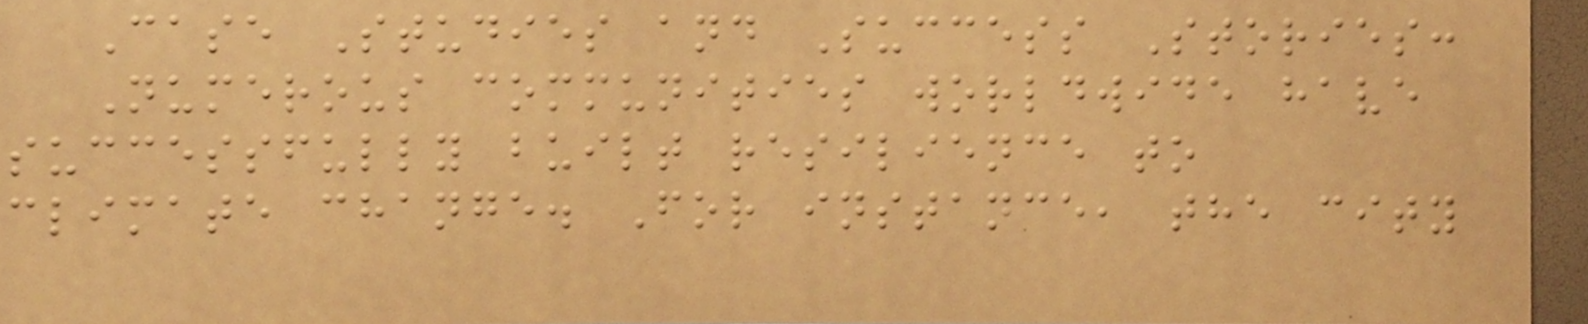Case Studies and Success Stories:
Numerous communities worldwide have
successfully built resilience to
climate change. For instance, the city
